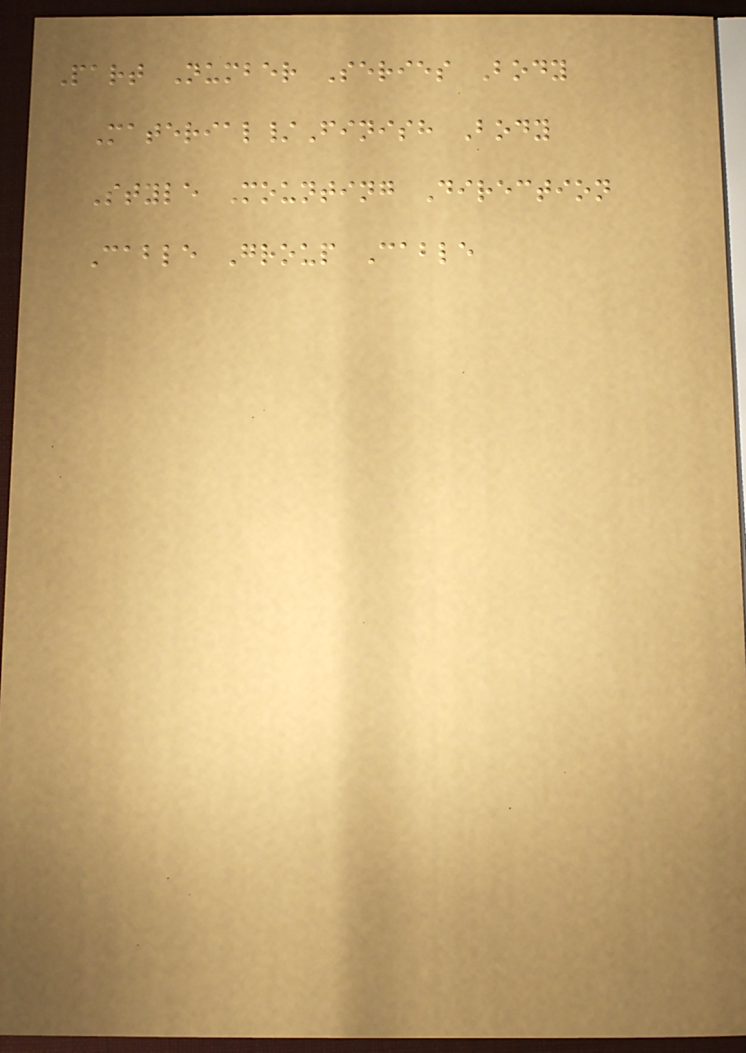Part Number Series Body
Material/Finish Body
Style Mounting Direction
Cable Group Cable
